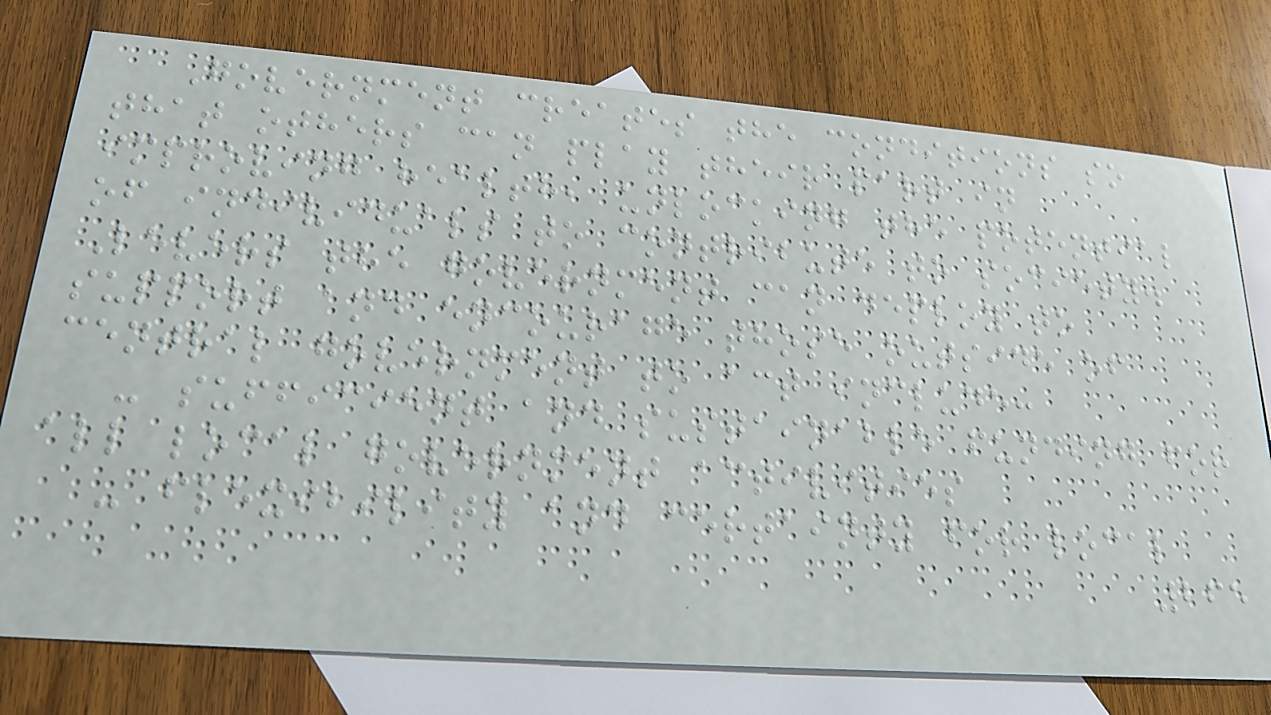Government creates the conditions so
that others can play their part in
improving health, unlocking the potential
of individuals to contribute to society.
Levers the government can deploy to
support and encourage those outside of
central government to act include:
- sufficient and sustainable funding for
all local government activities
- flexibility and certainty for local
265
